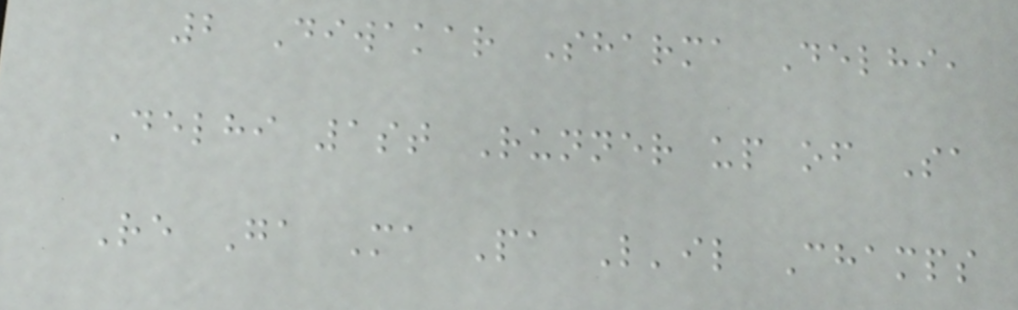2 Diwakar Sharma Delhi,
Delhi 1st Runner up of Sa
Re Ga Ma Pa L'il Champs
